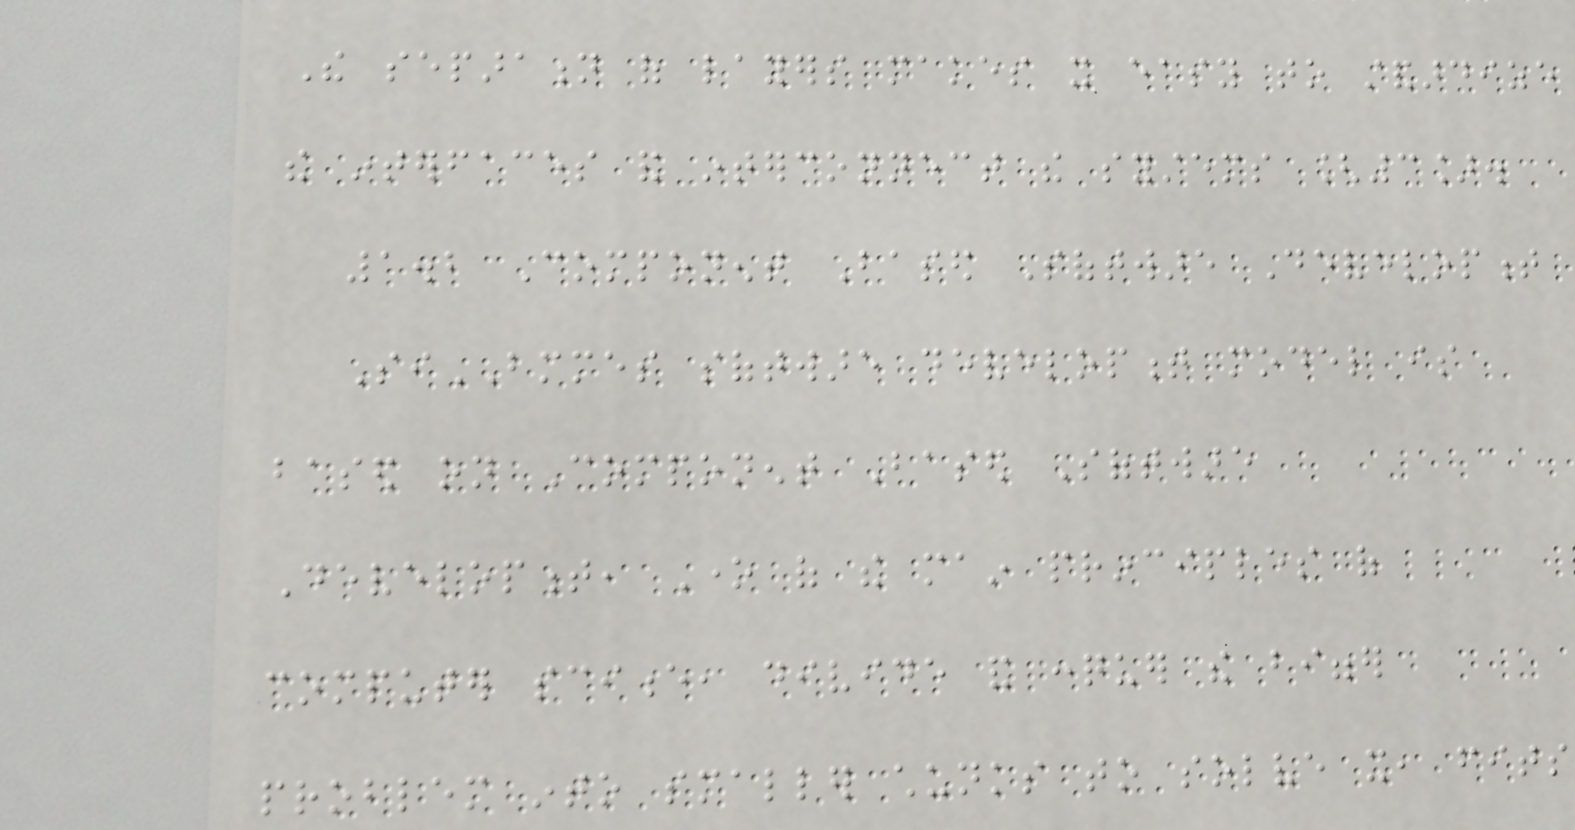The separation of layers makes it easy to standardize
the interfaces and interconnect the systems [3].
1.2 Component Based Software Development
SiBMMES software development model is
based on Component Based Software
Development, One of the main principles of
computer science, divide and conquer the bigger
problem into smaller chunks to solve it, fits
